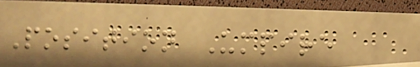Position Umpire
